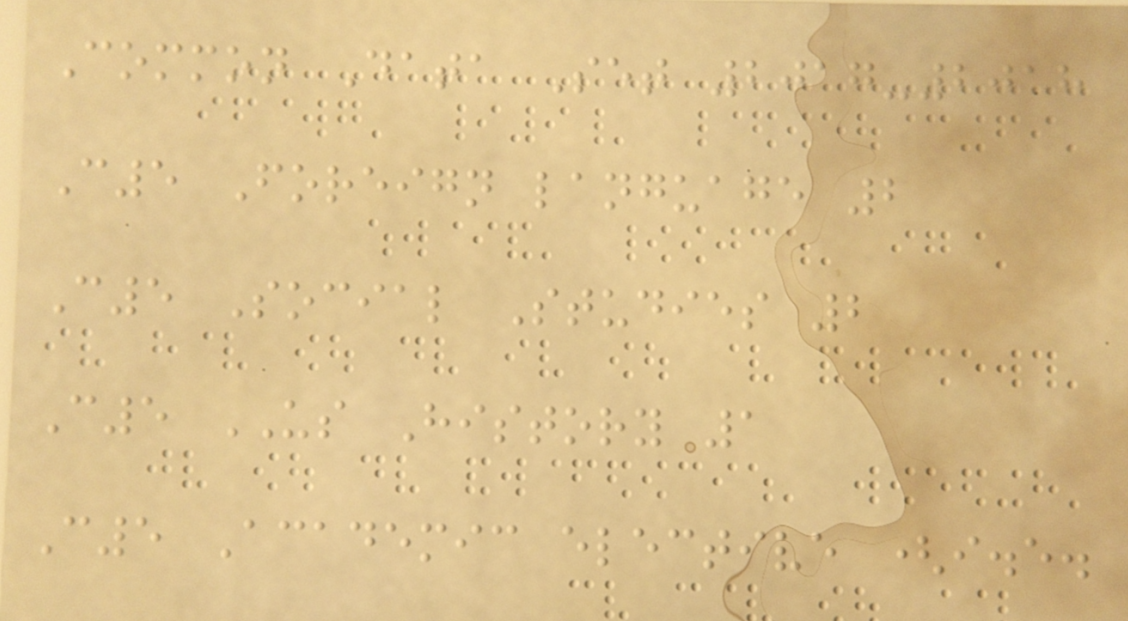Common Data Set 2017-2018
C5 Foreign language 2
C5 Social Studies 2
C5 US History 1
C5 Academic elective (i.e.
